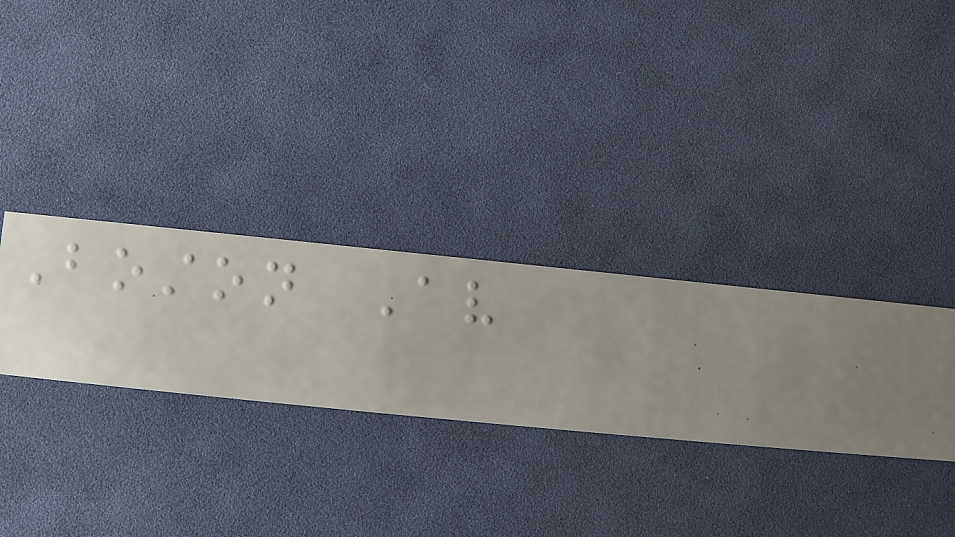Boston Av
